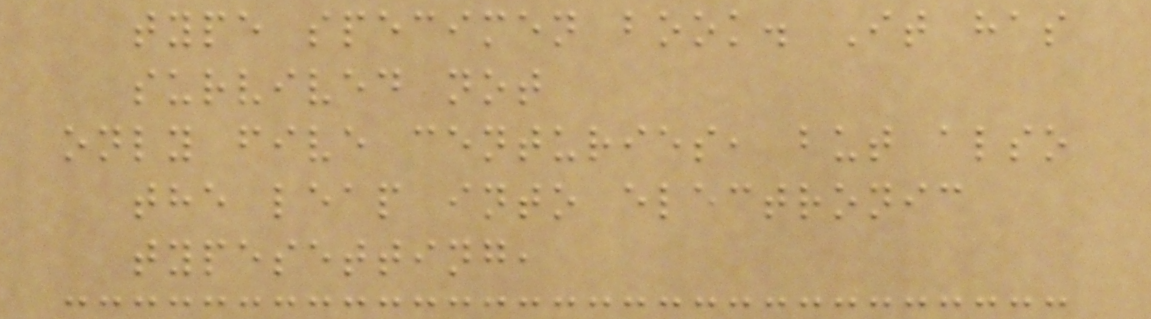type specimen book. It has
survived not
only five centuries, but also
the leap into electronic
typesetting,
